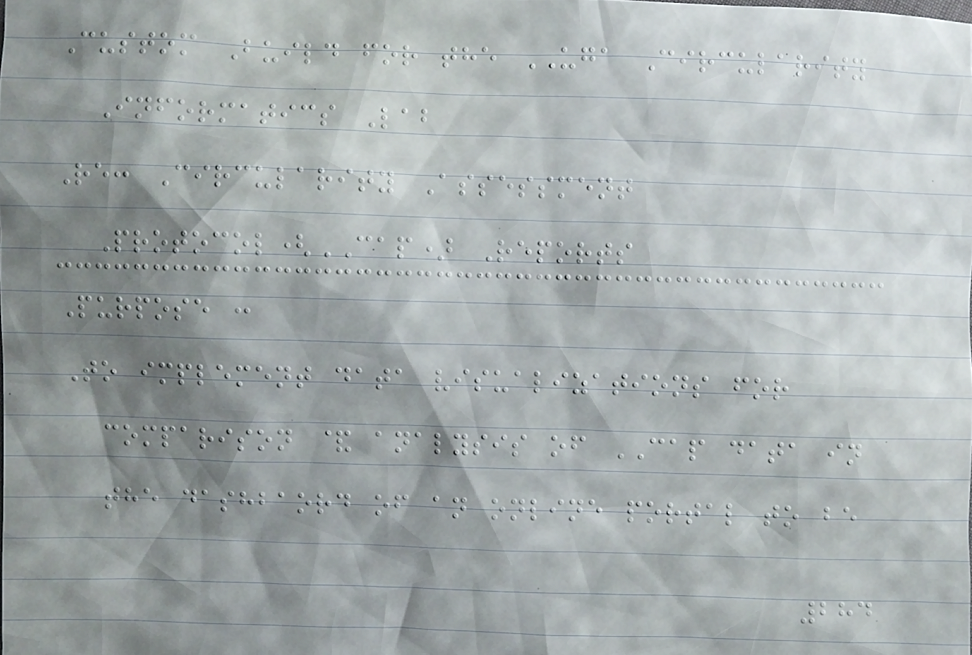Custom Build for the UGA Circularity
Informatics Lab
Re: Circularity Assessment
Protocol(CAP) Reports
Purpose :
To implement data visualizations for
comparison & analysis of CAP data in
the dashbaord of an online portal to be
284
